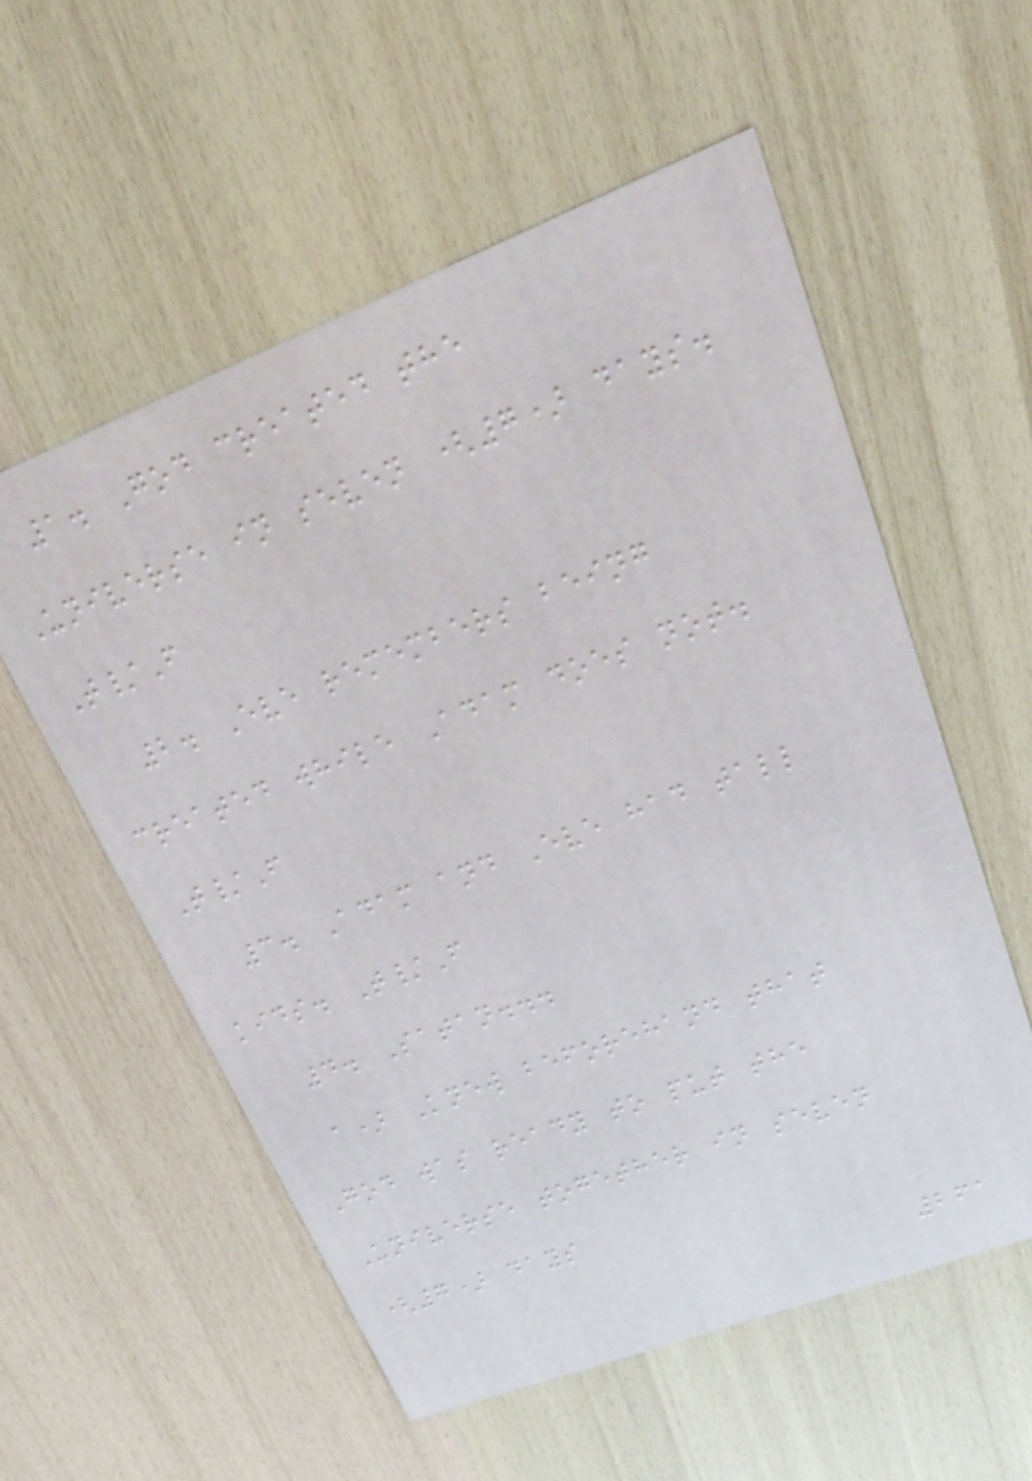1. God created the
Universe in seven (7) days.
T/F
2. Eve remembers being
created while Adam does not.
T/F
3. Adam and Eve had tall
kids. T/F
4. Satan...
a) Knew beforehand that
God was ready to put the
Universe together in seven
(7) days
261
